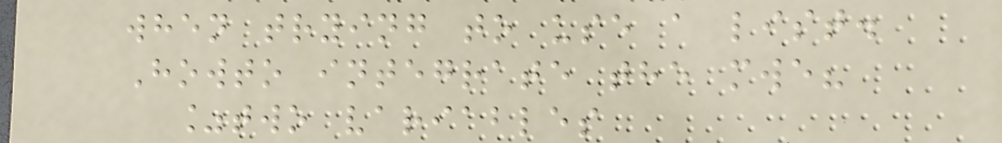when trying to use a list.
Howto integrate the mwe?
%two variables
